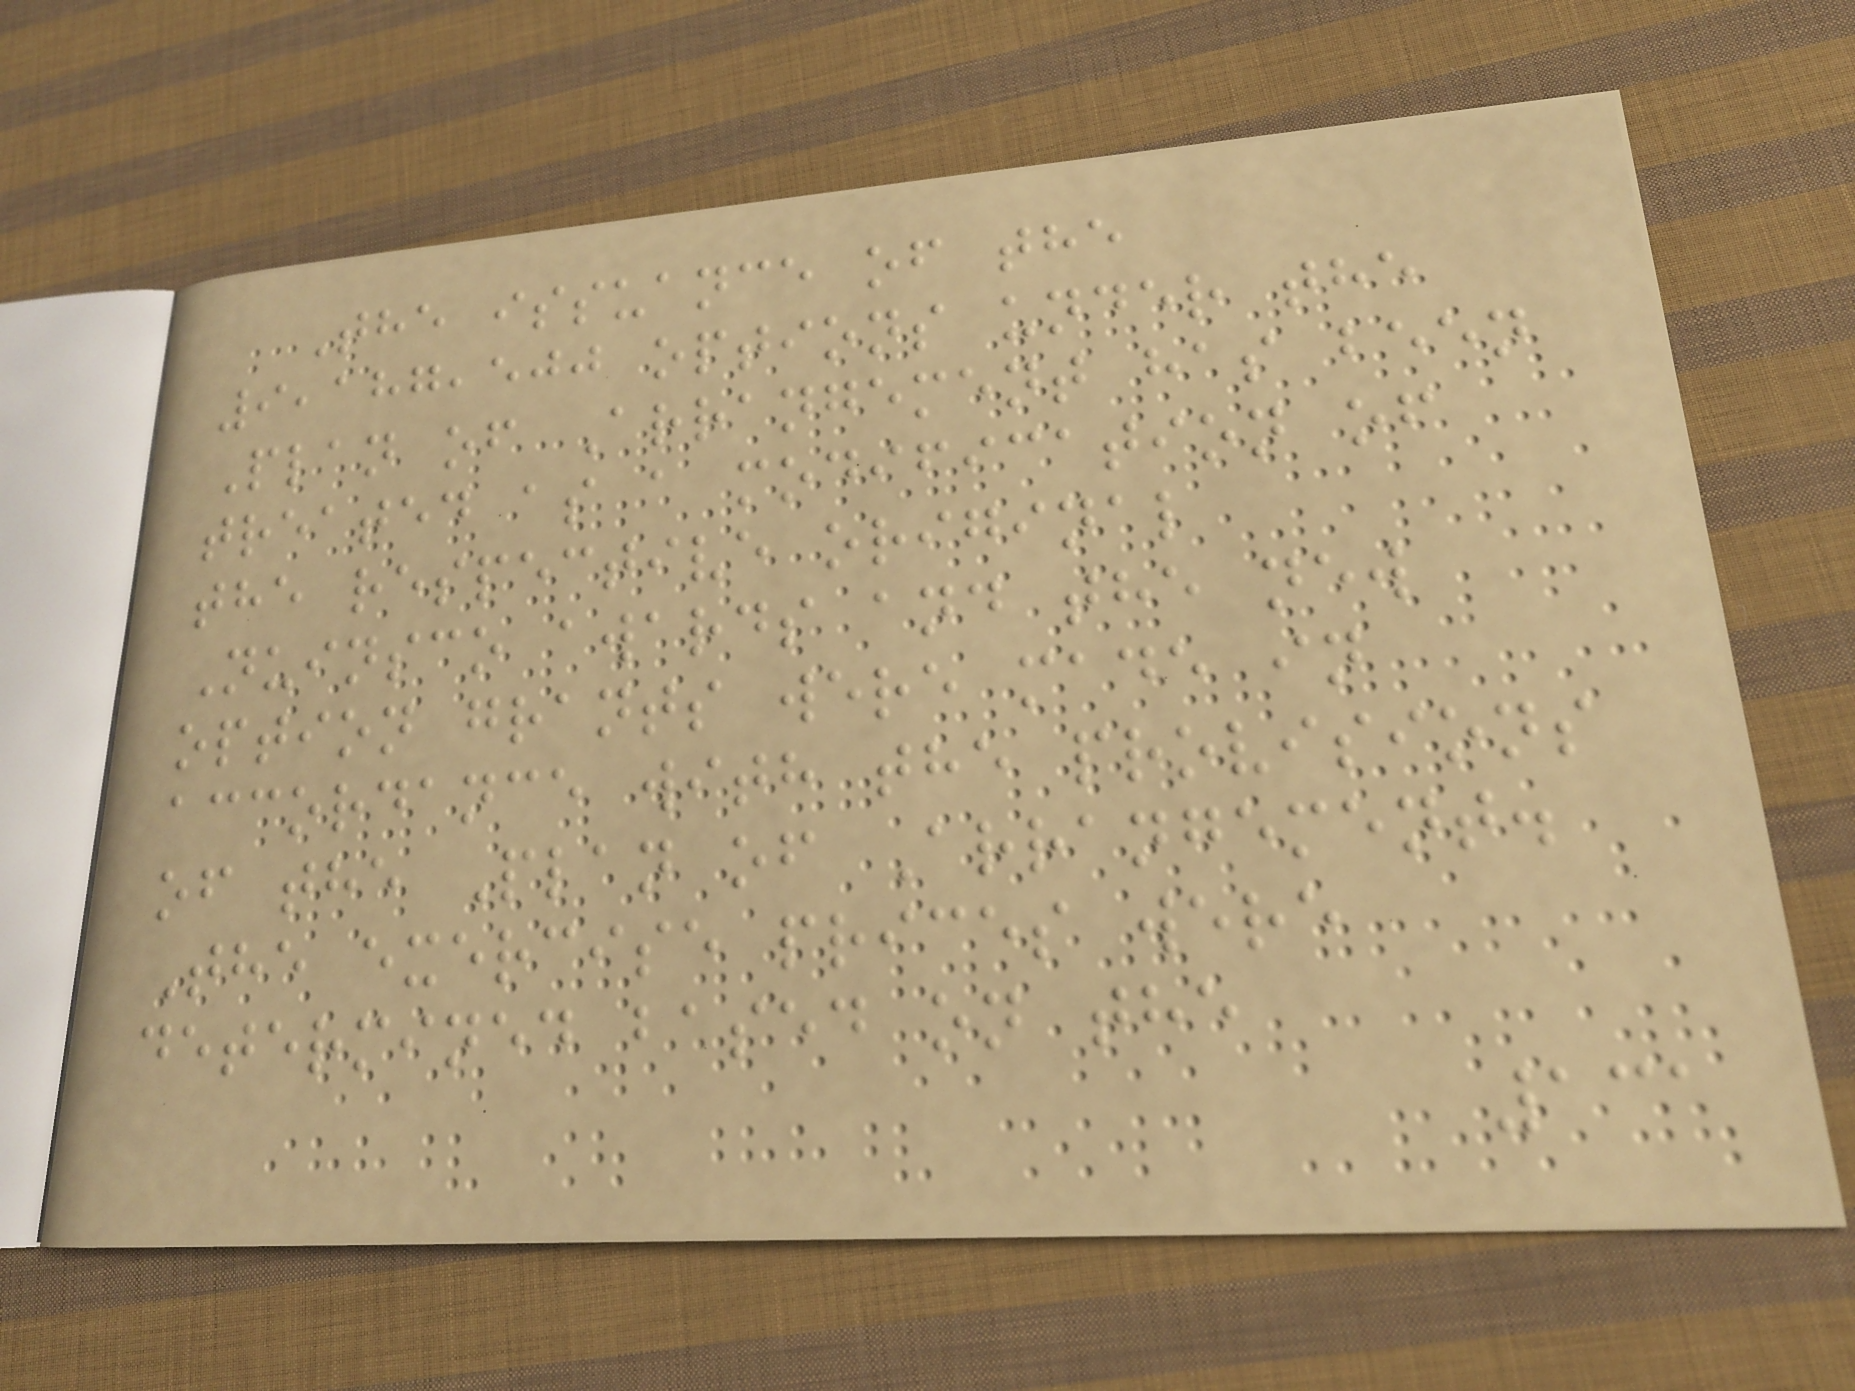The issuance of the
9,187,500 options under the
Plan of Arrangement has been
treated as a modification of
the respective original
Nuinsco awards and the new
option grants were made in
accordance with the provisions
of the Plan of Arrangement.
The exercise prices were
determined based on the
131
